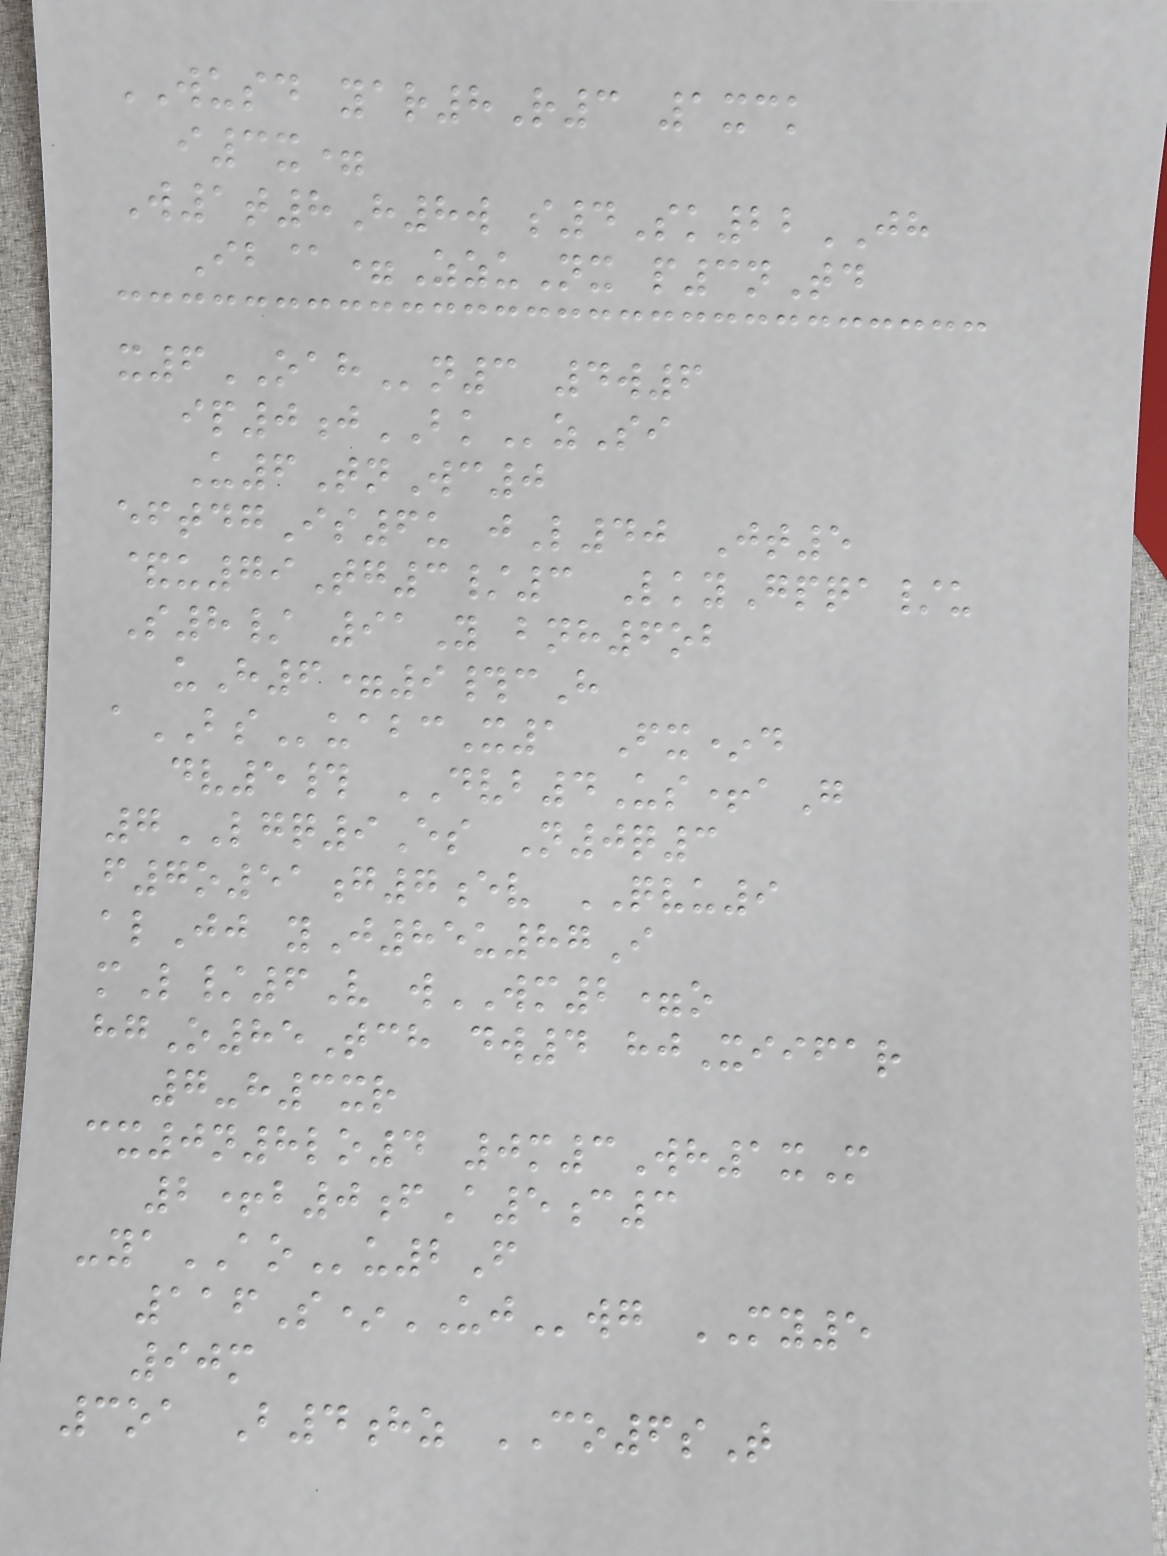WUSD yar8R3 1xck
i3x=
W1t8H8w s4Sk22JH
Ib@=ZzuNx p3nTd
x6OAHn3 4w6
ip0jBKzSi
U6TnWc0
eftdgIs6u jL40 Jt5
&u79Tg3/3 LkyGpqa/u
S8/ 91Y bnh6ob
uH6=9#cH
aBSuabcX1 Fx*d
dv5# DVB4Us+aG
7LGQ9Es N0q3
f7o51g7ev QVU9
alJj yJ85u87I
mL/6V wWM2=o
hgO85Tch dw4 hjXiifar
7-h3xr
cx0n8lo4 0m3Wh1xM
2+b0fA5c3
-yaAOu2F
116S*UJwg MY5
90m
3oa B4hz CO6sT
